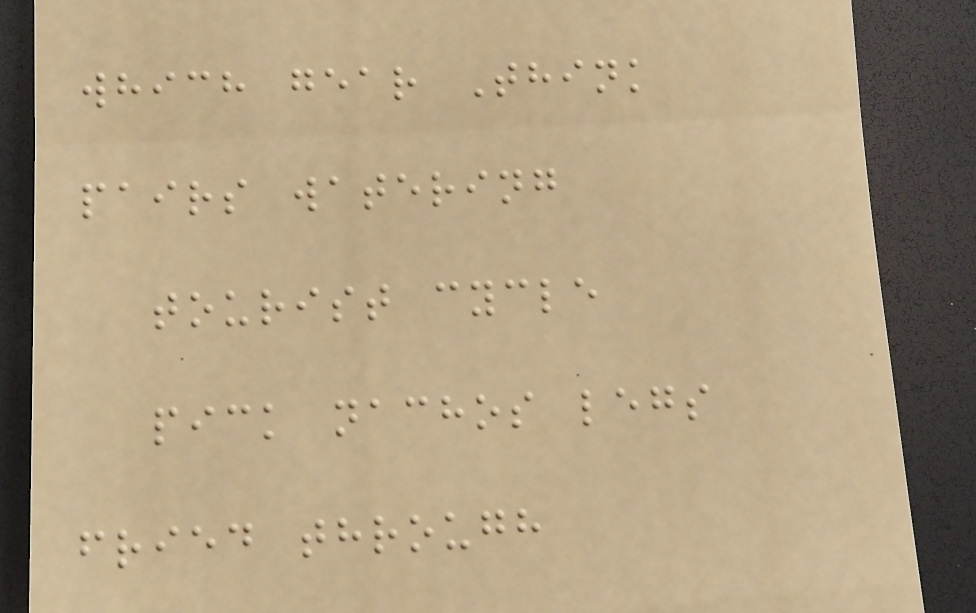which gear Think
pairs watering
tourist cycle
pick nachos legs
fried through
